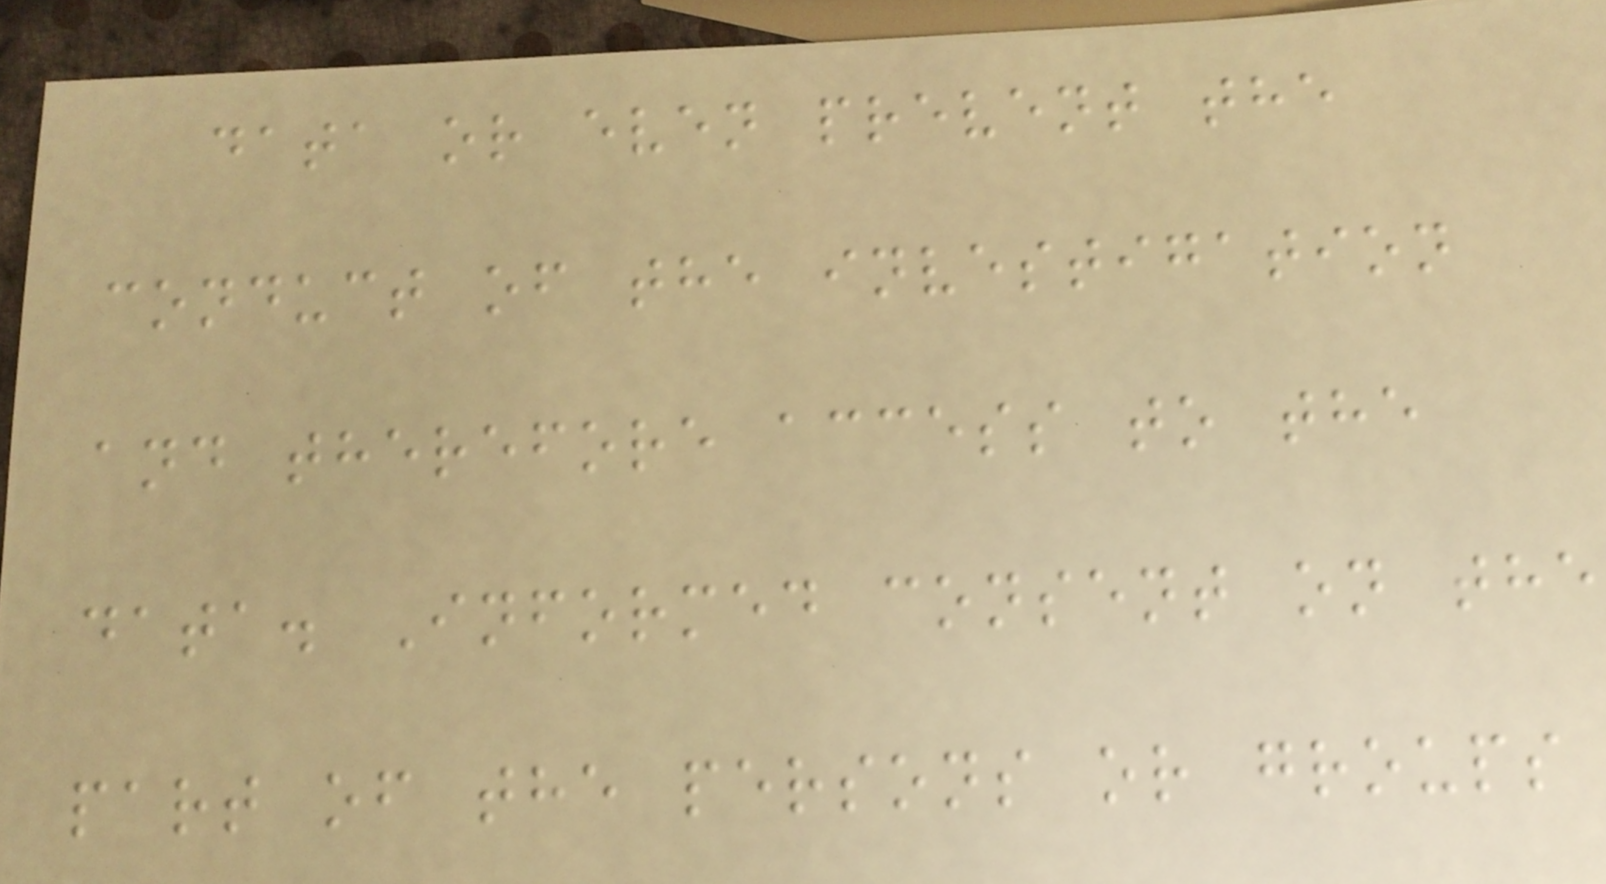data or even prevent the
conduct of the investigation
and therefore access to the
data. Informed consent on the
part of the persons or groups
